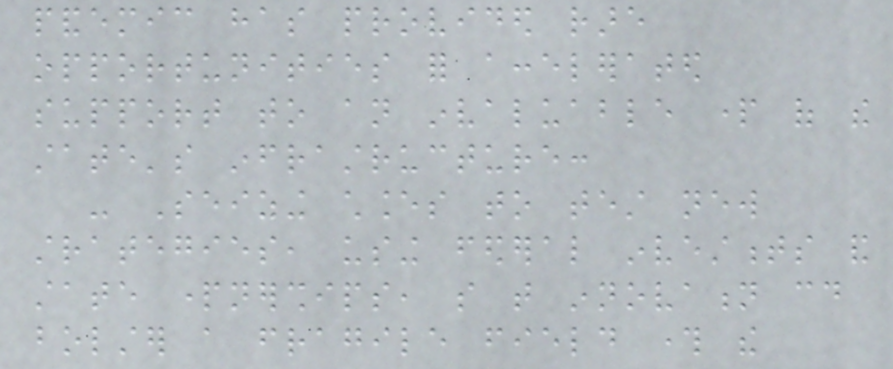pandemic has provided rare
opportunities for accelerated
support to an invaluable part of the
state's infrastructure:
- Seizing chances to test new
strategies, using federal investments and
state partnerships, so that innovation could
bolster a fragile field through the
